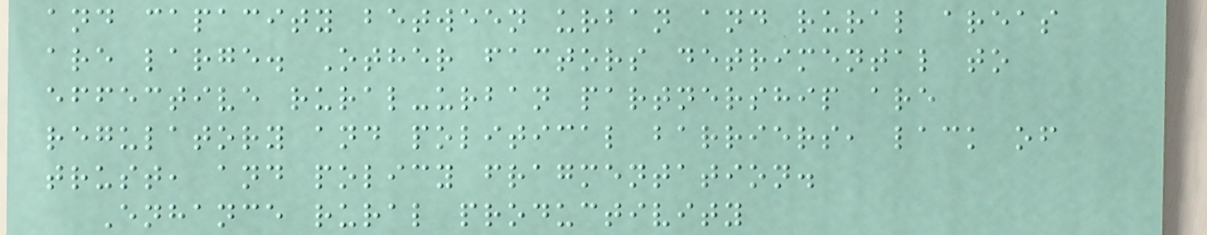and capacity between urban and rural areas
are large. Other factors detrimental to
effective rural-urban partnership are
regulatory and political barriers, lack of
trust, and policy fragmentation.
Enhance rural productivity
